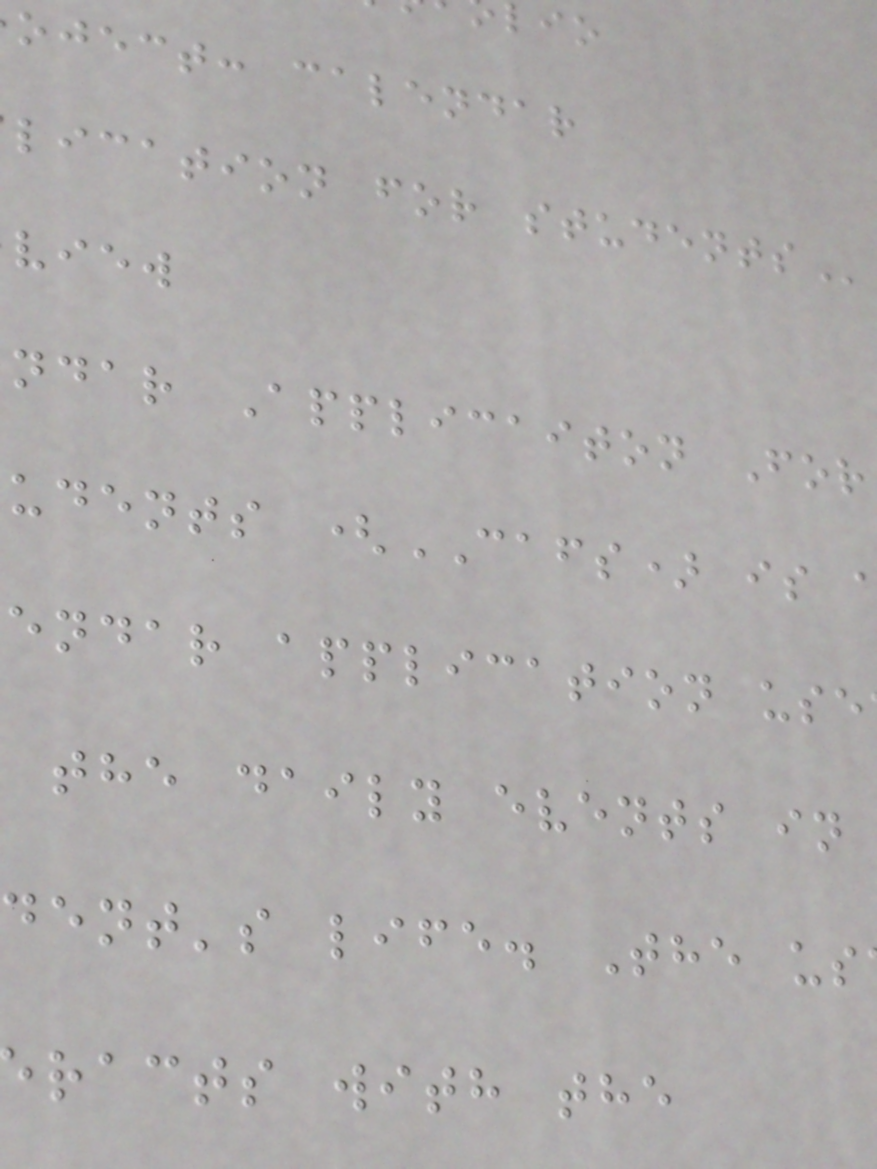oject: calendar
lication for
view
ndar Applicaiton For
udents (CAFS) is
endar application use
the daily events in
dent's life. The us
racts with the
